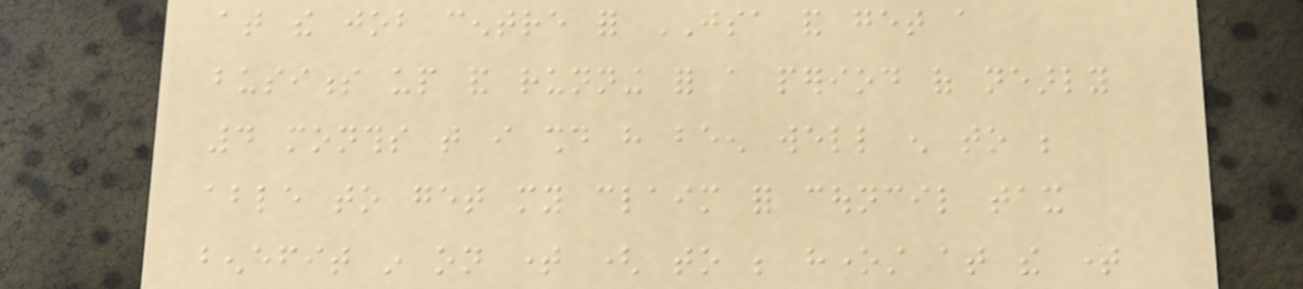at the job centre for JSA and get a
business up and running for a period of nearly
4 months that i should have been well enough to be
able to get my claim for council tax
benefit in on time ( to be honest at the time
